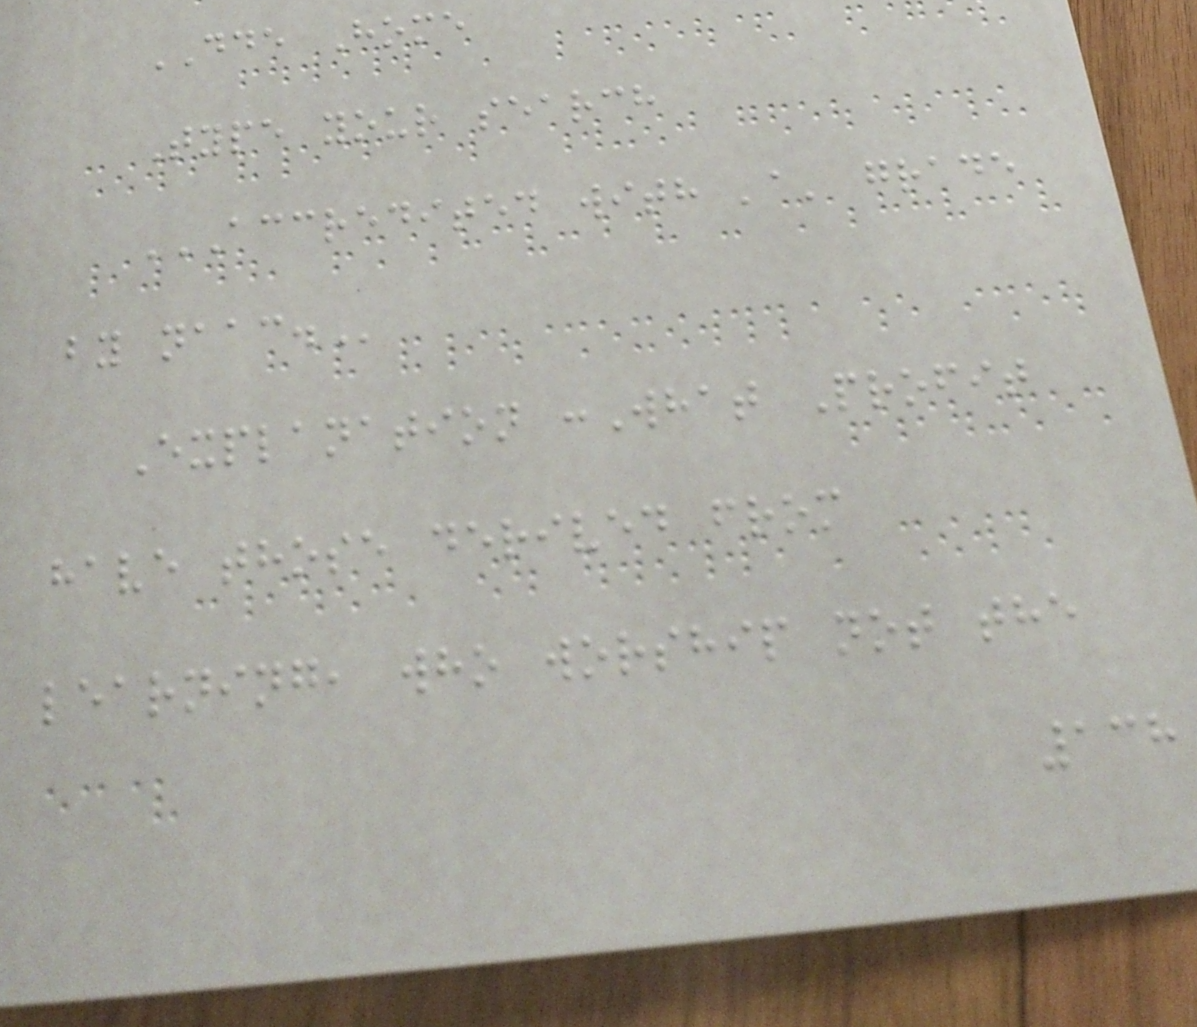DDE Home
Type your search
ACCREDITED WITH 'A' GRADE
BY NAAC.
Explanation :What Profit
have those derived from
learning, who worship not the
138
